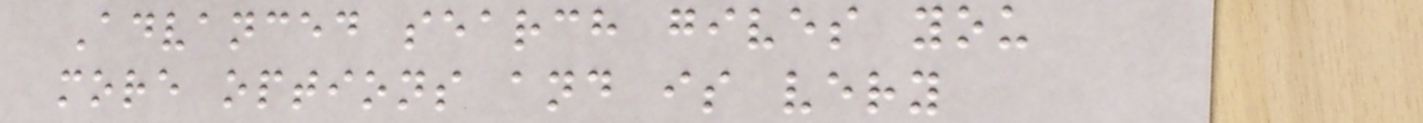Advanced search gives you
more options and is very
